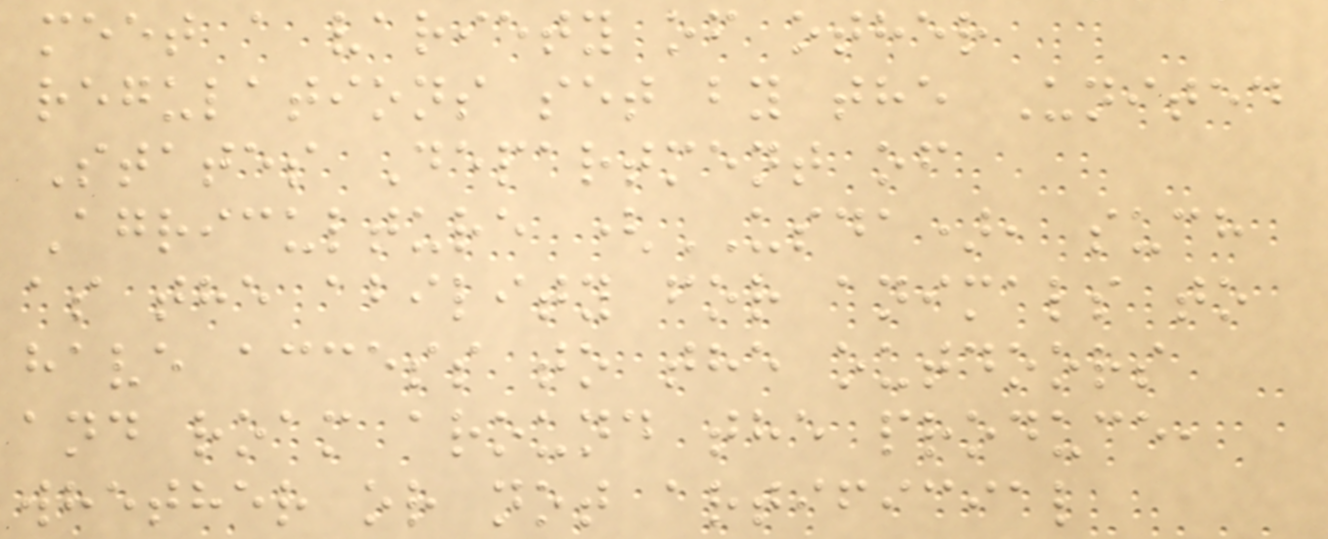meet a variety of other
regulations set by the United
States Department of
Agriculture (USDA), such
as the ability for animals to
have access to the outdoors
and roam around the produce,
whether or not artificial
